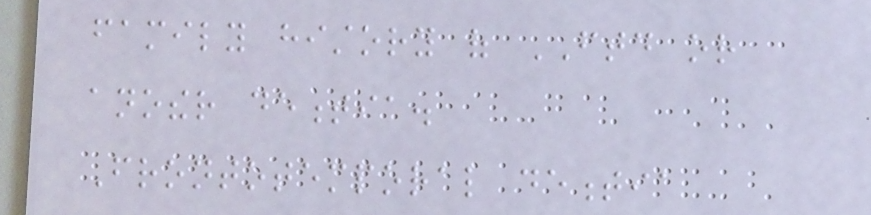family history of FTD or
another dementia.
Frontotemporal dementia
